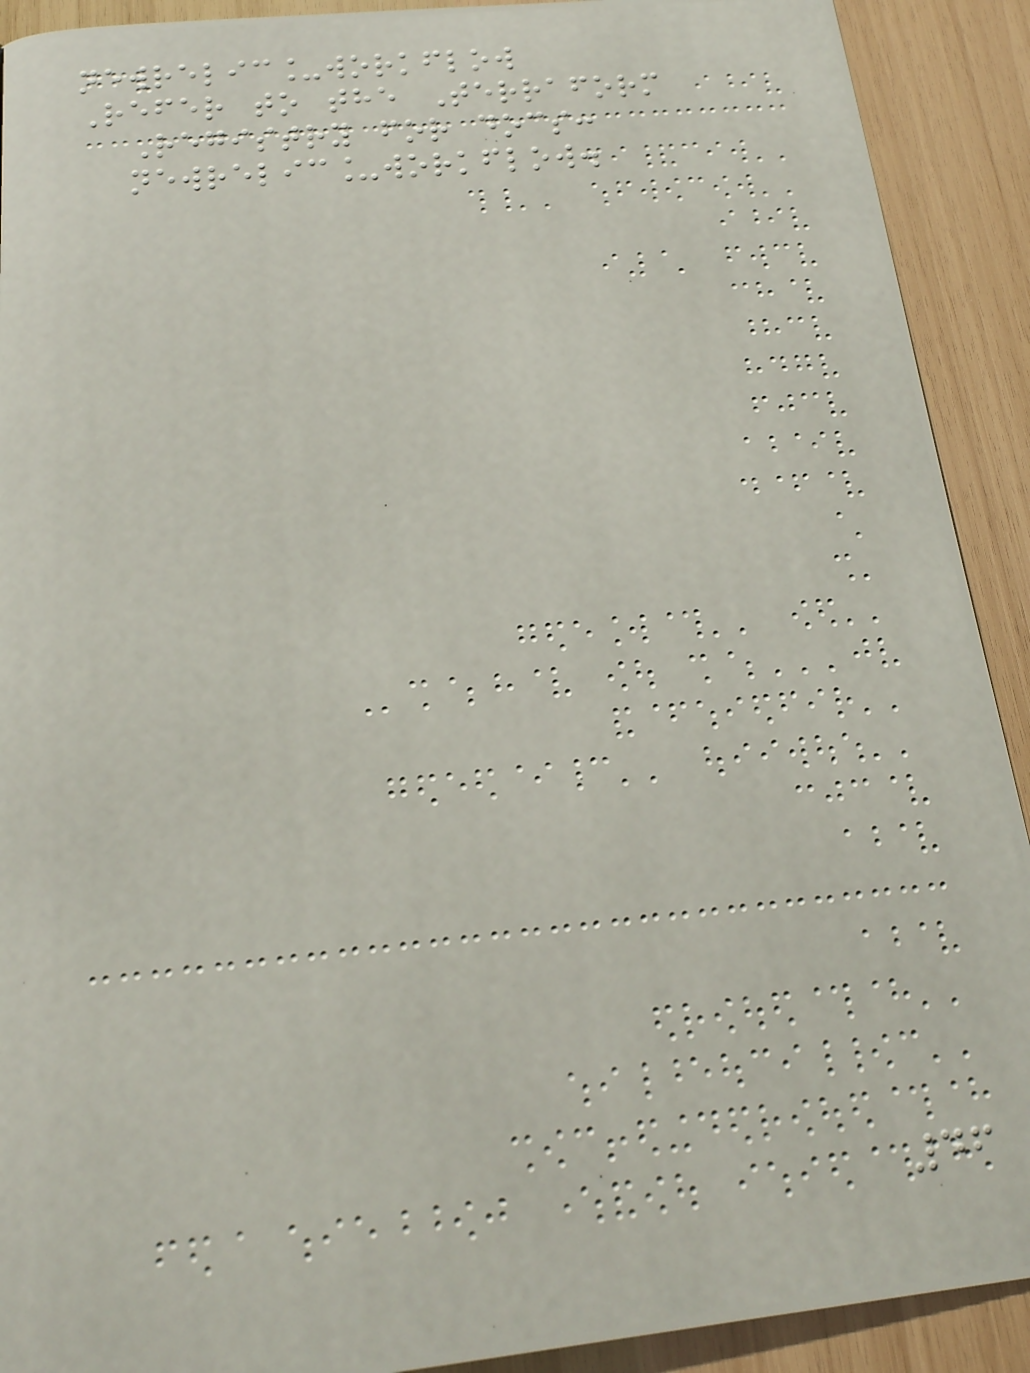newrelic_workflow
Refer to the Terraform
Registry for docs:
newrelic_workflow.
46
